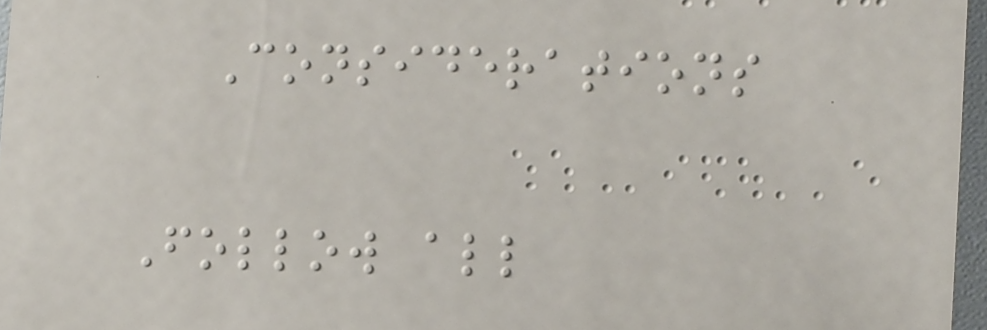Considerations
Follow all
